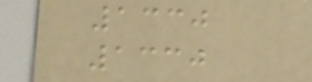1330
1330
